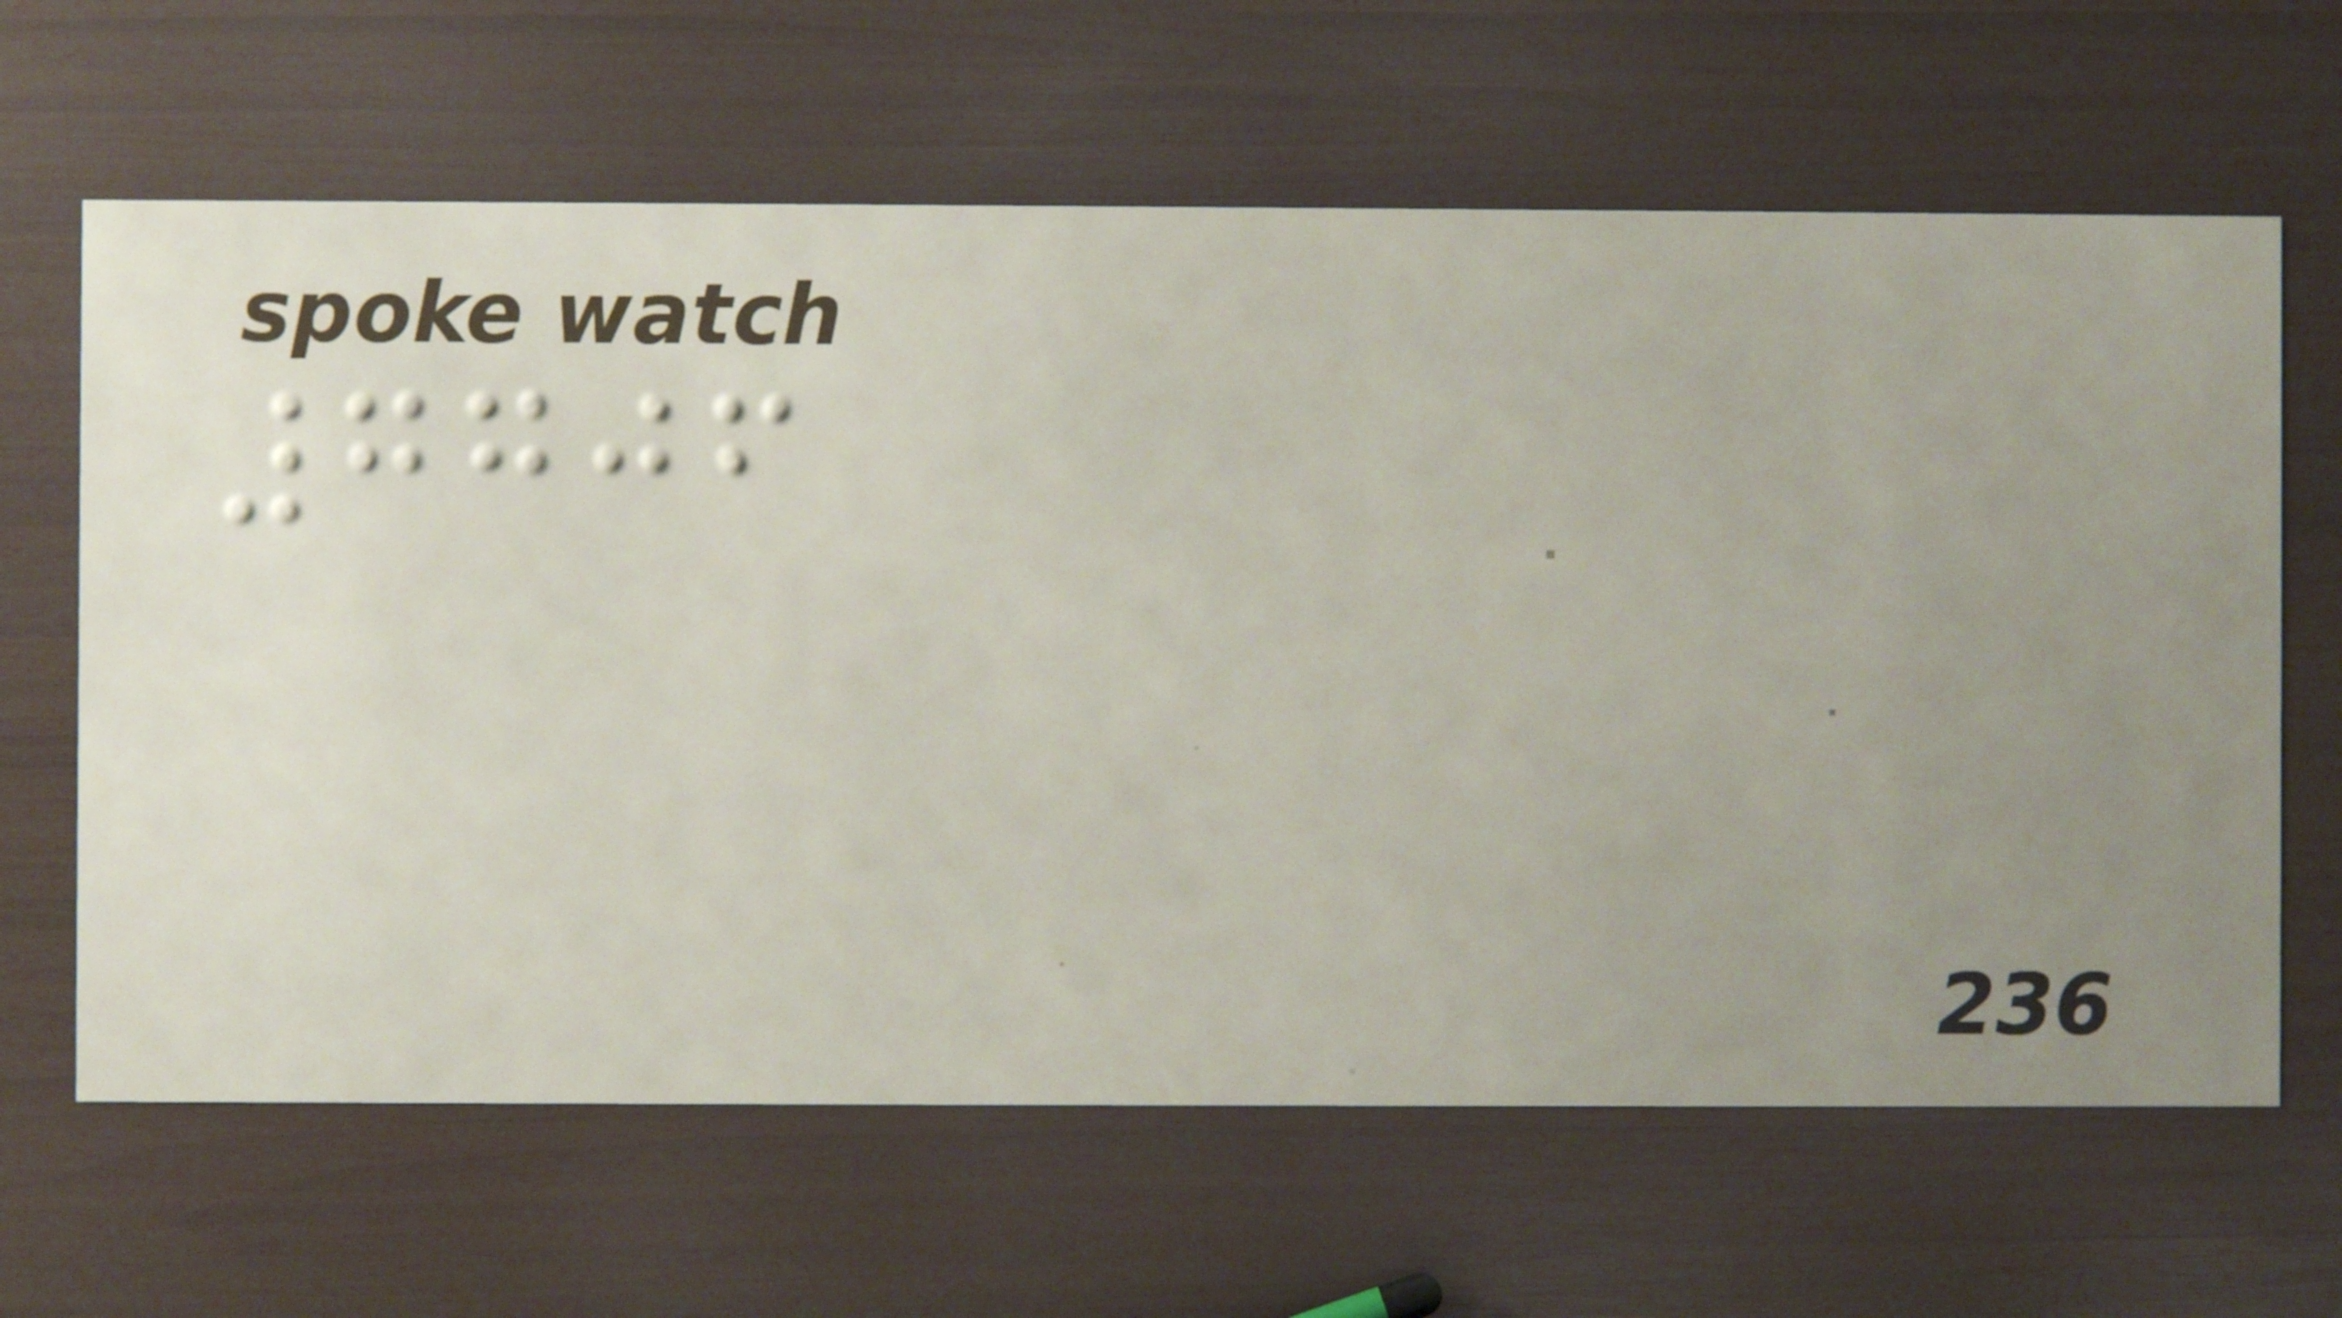7706
